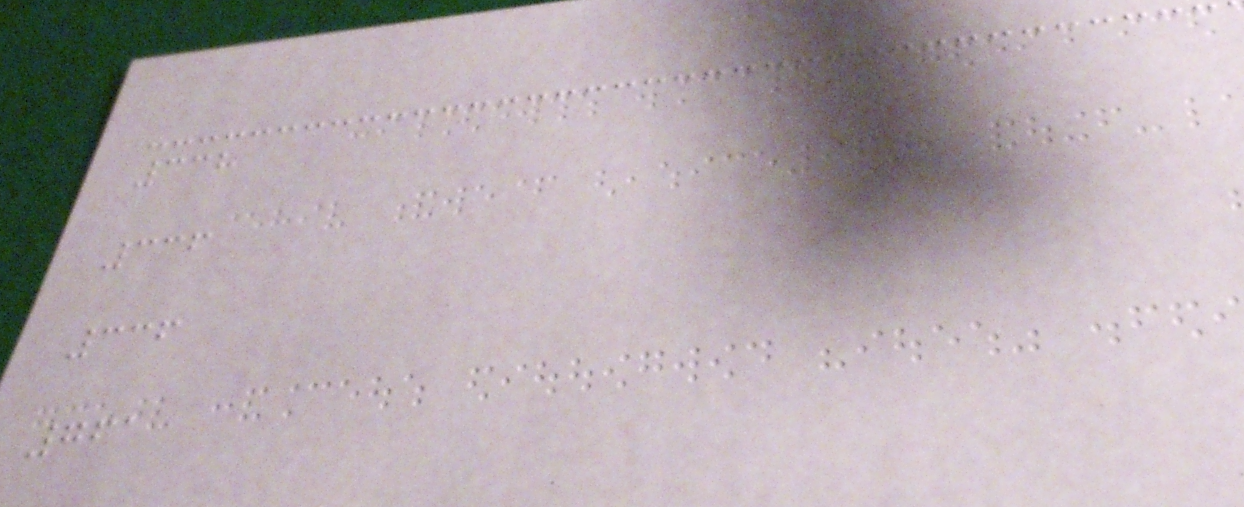338
336
336
761
